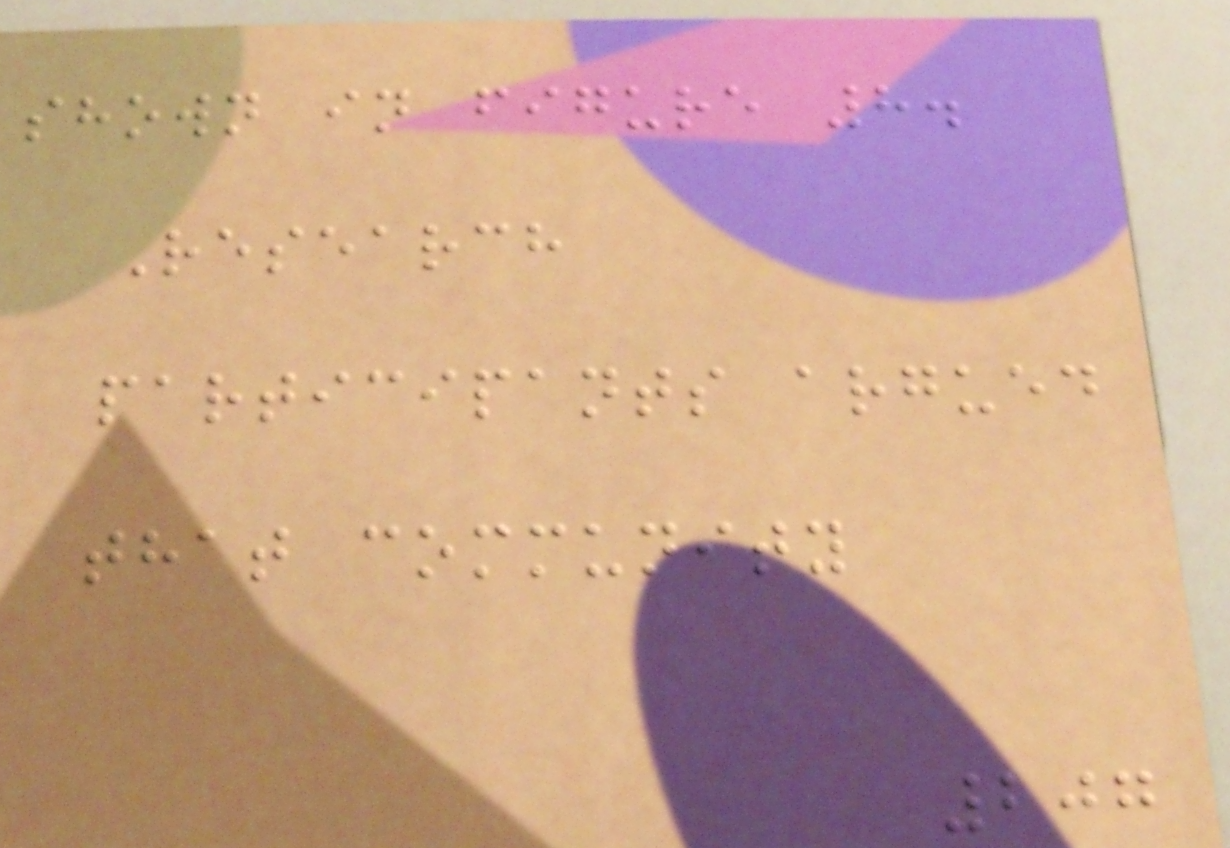shown in figure 8.
Research
participants argued
that community
207
